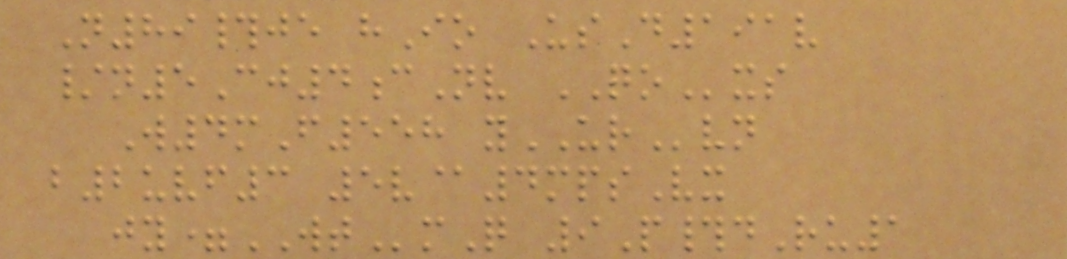N89#je hIo UsD191v
/n5Cj4cNv QOxs
W4mF558 yURvn
b2uvf3 5v@4mpsVx
jy=WTmQ 9P#dRu1
